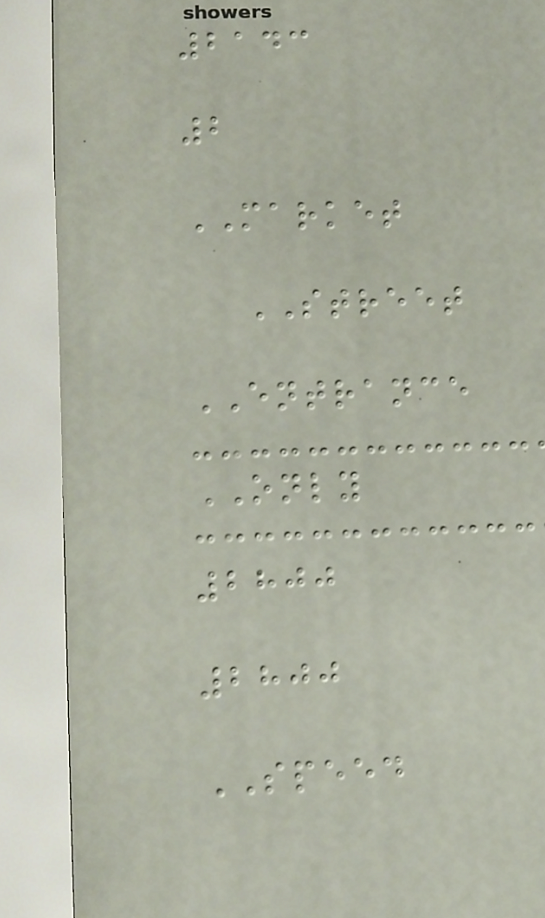2143
2
MARKET
STREET
ENTRANCE
ONLY
2800
2800
SPEED
